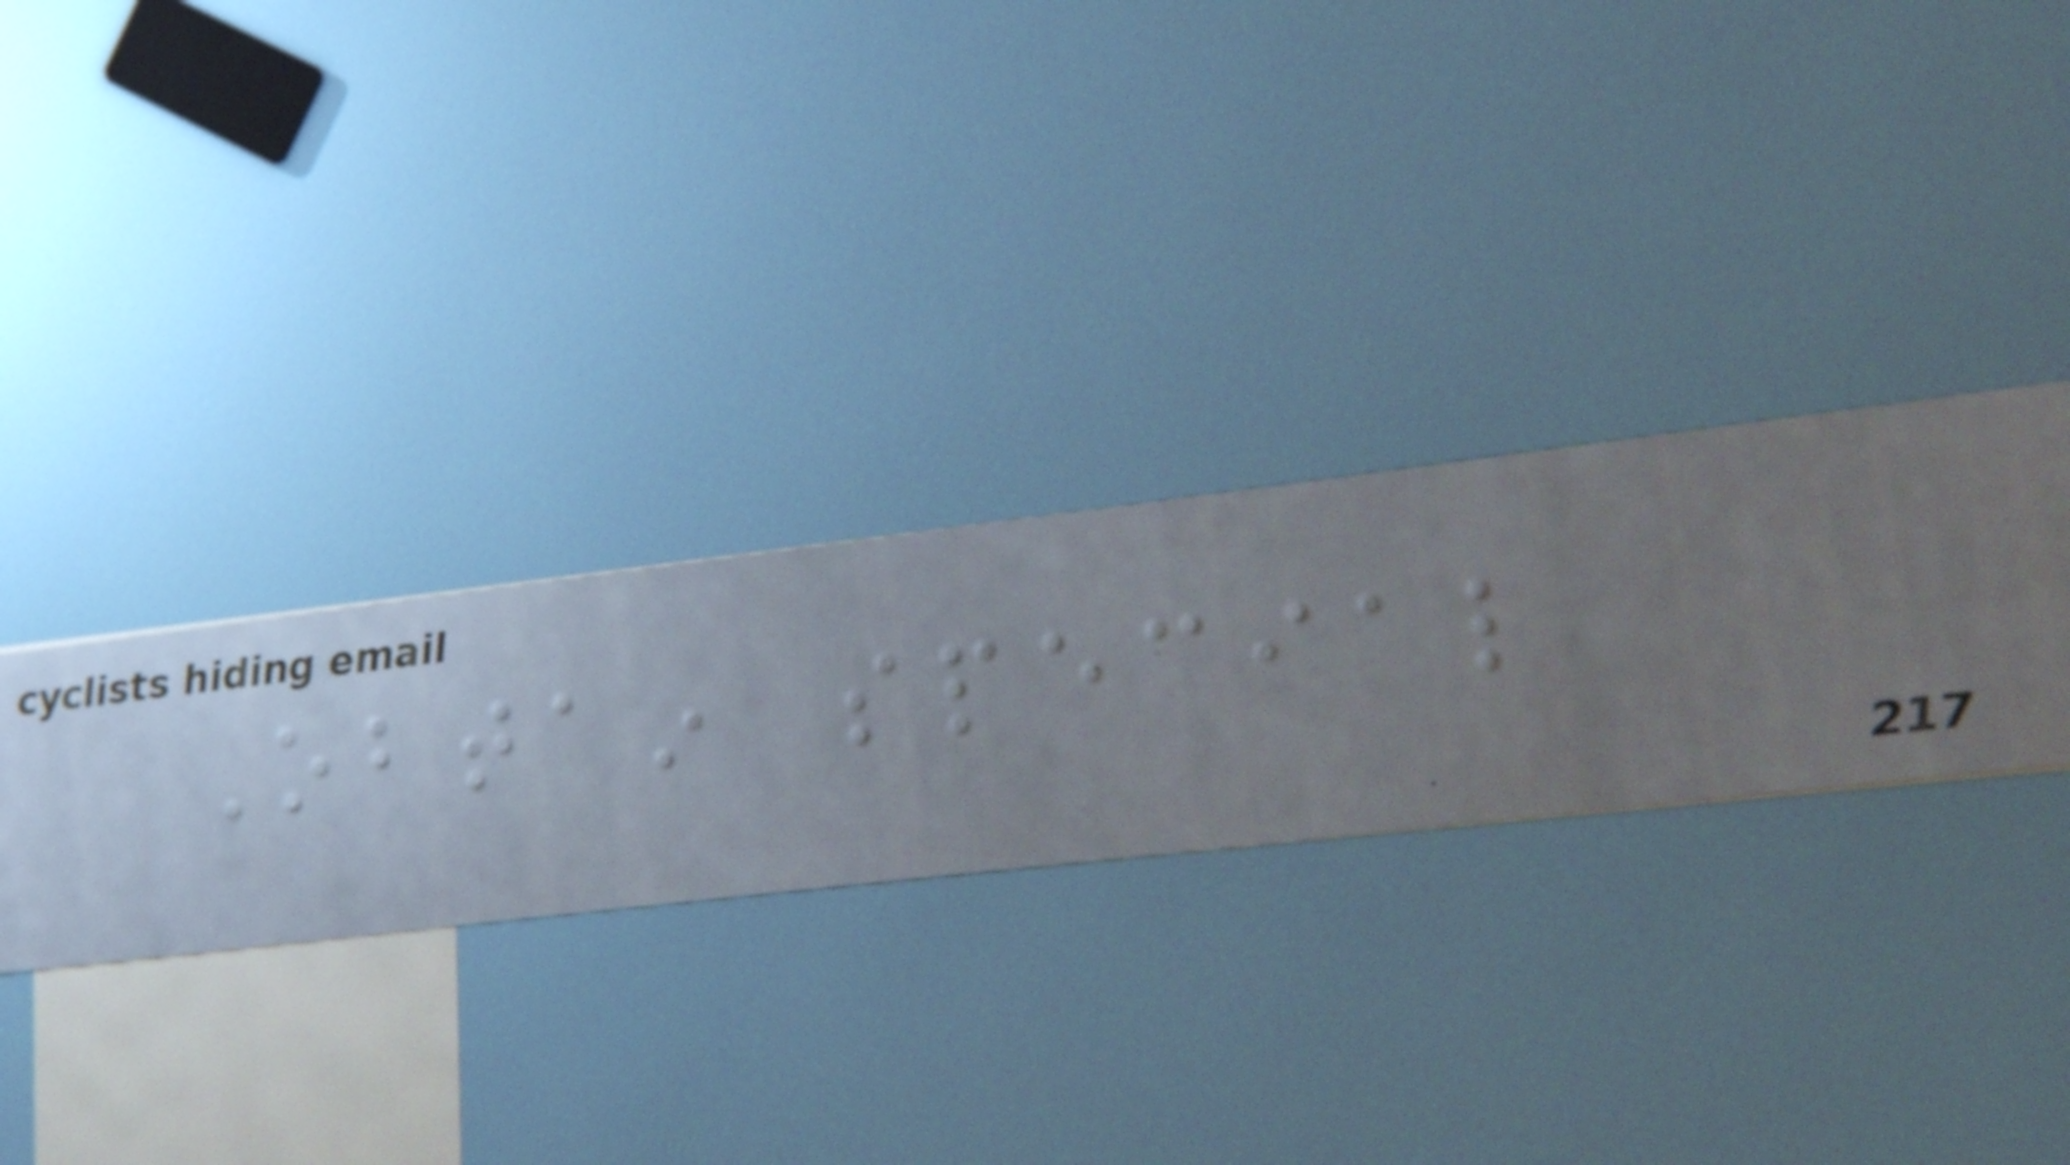Obtain special
